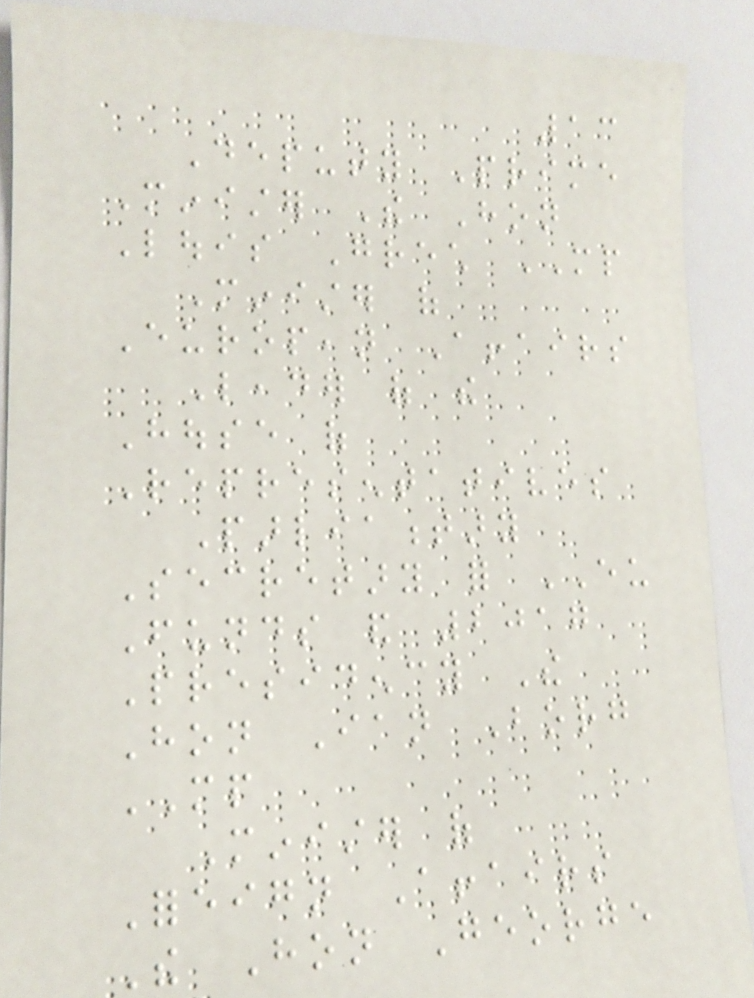13
Deputy Prime
Minister The Hon
Louis Grech MP
Minister of
European Affairs
Leader of the
House of
Representatives
Parliamentary
Secretary for EU
Funds and 2017
Presidency The
Hon Ian Borg
MP
Minister of
Foreign Affairs
The Hon George
